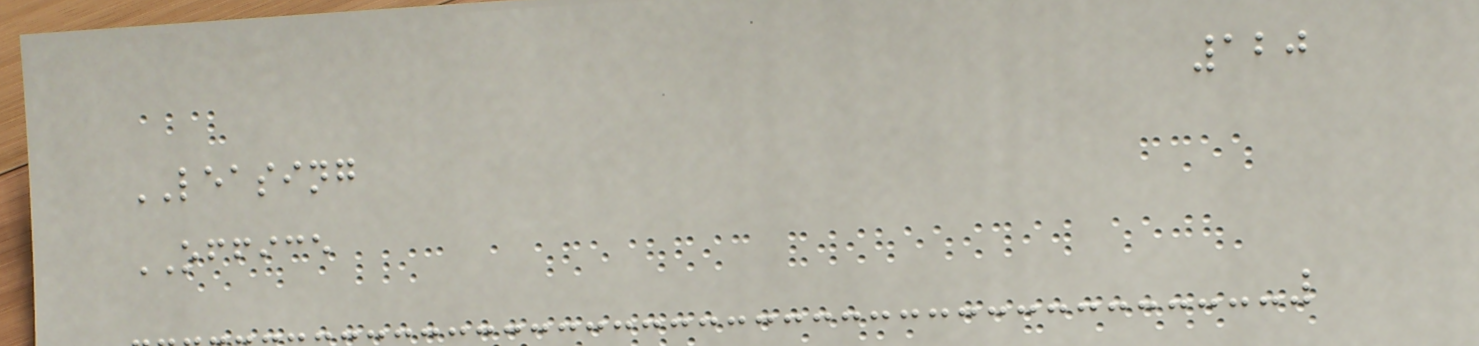120
LEASING
OFFICE
